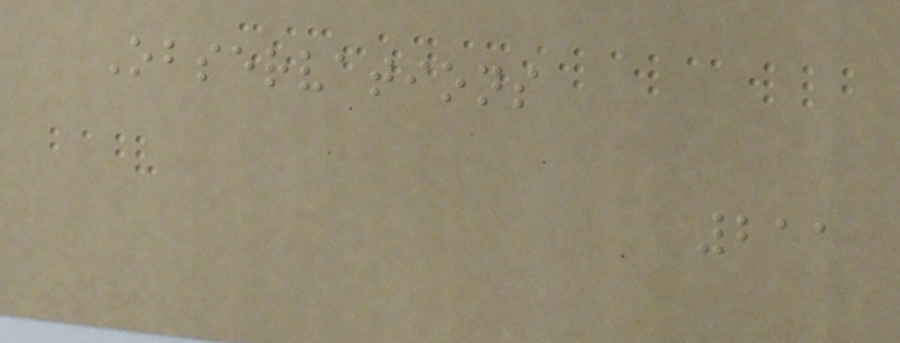Observations
211
